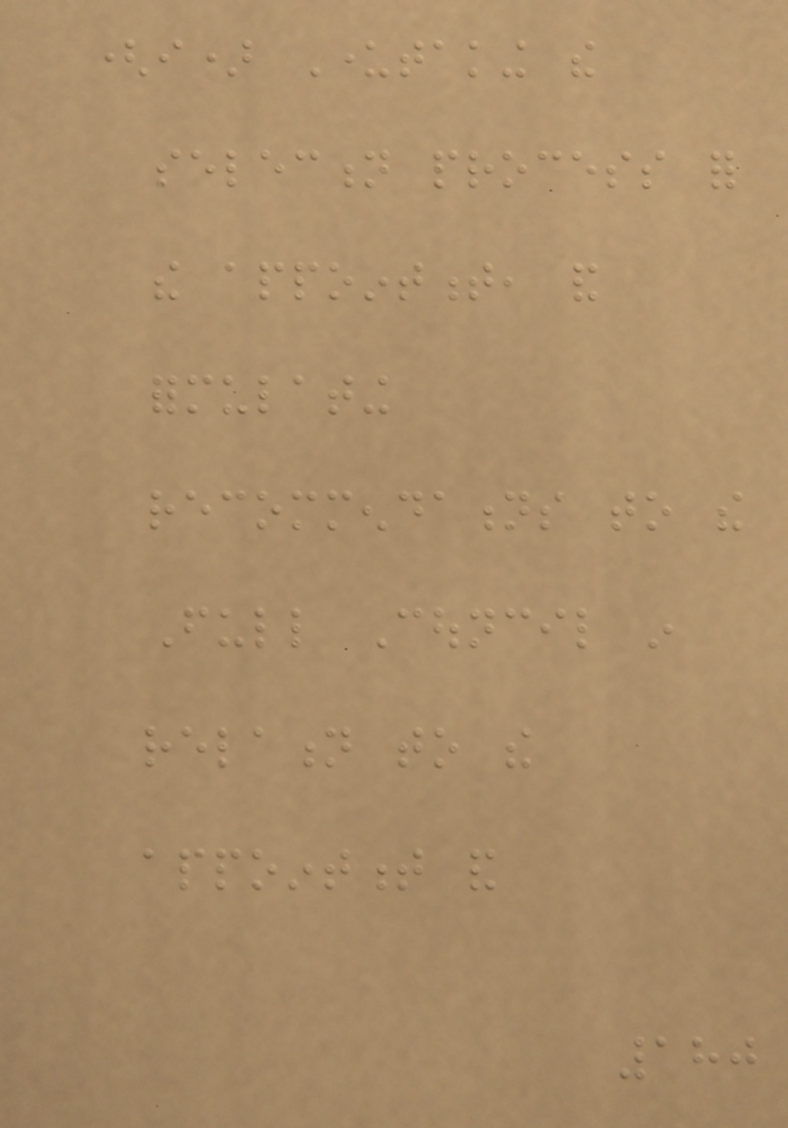(i) Undertaking the
selection process for
the appointment, and
formulating
recommendations to the
Full Council in
relation to the
appointment and
180
